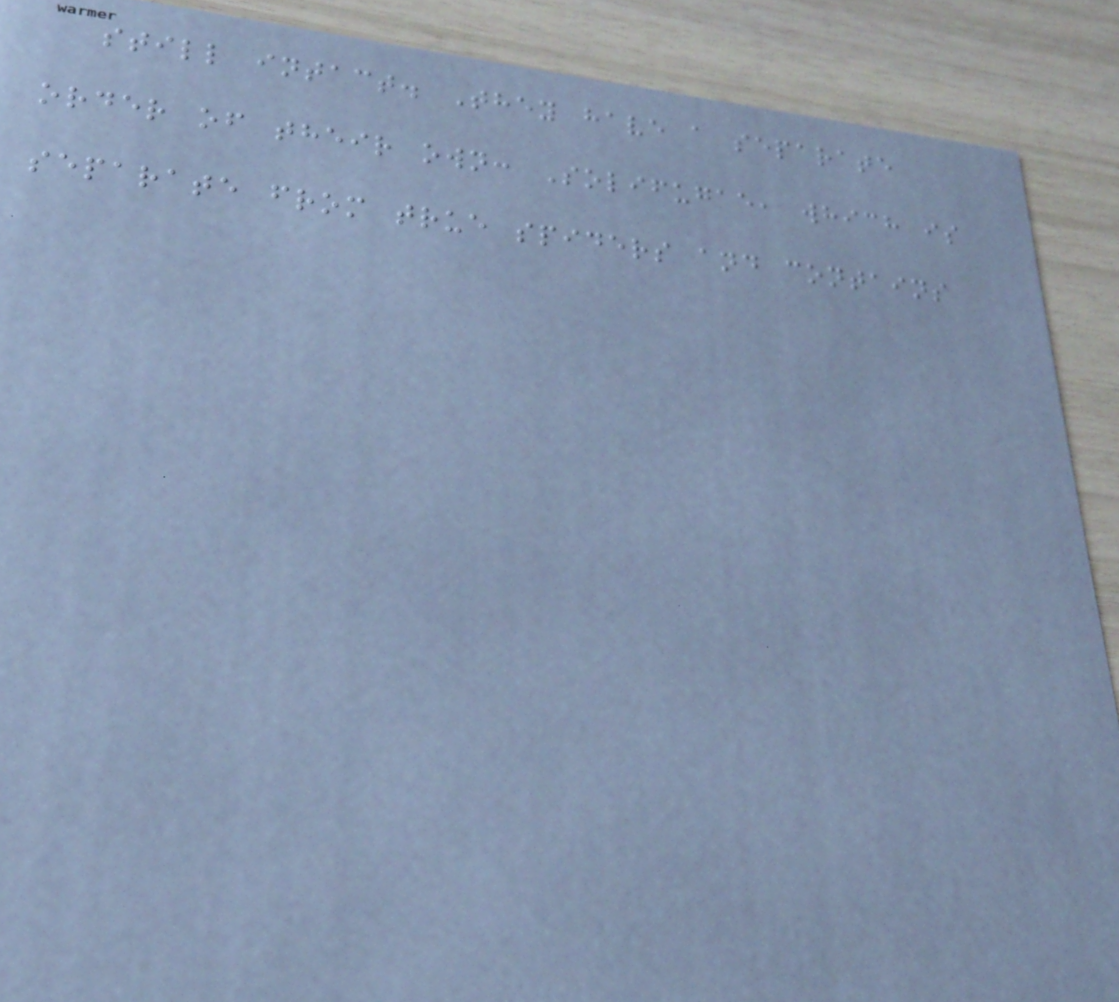still intact. They have a separate
order of their own: Solifugae, which is
separate from true spiders and contains
